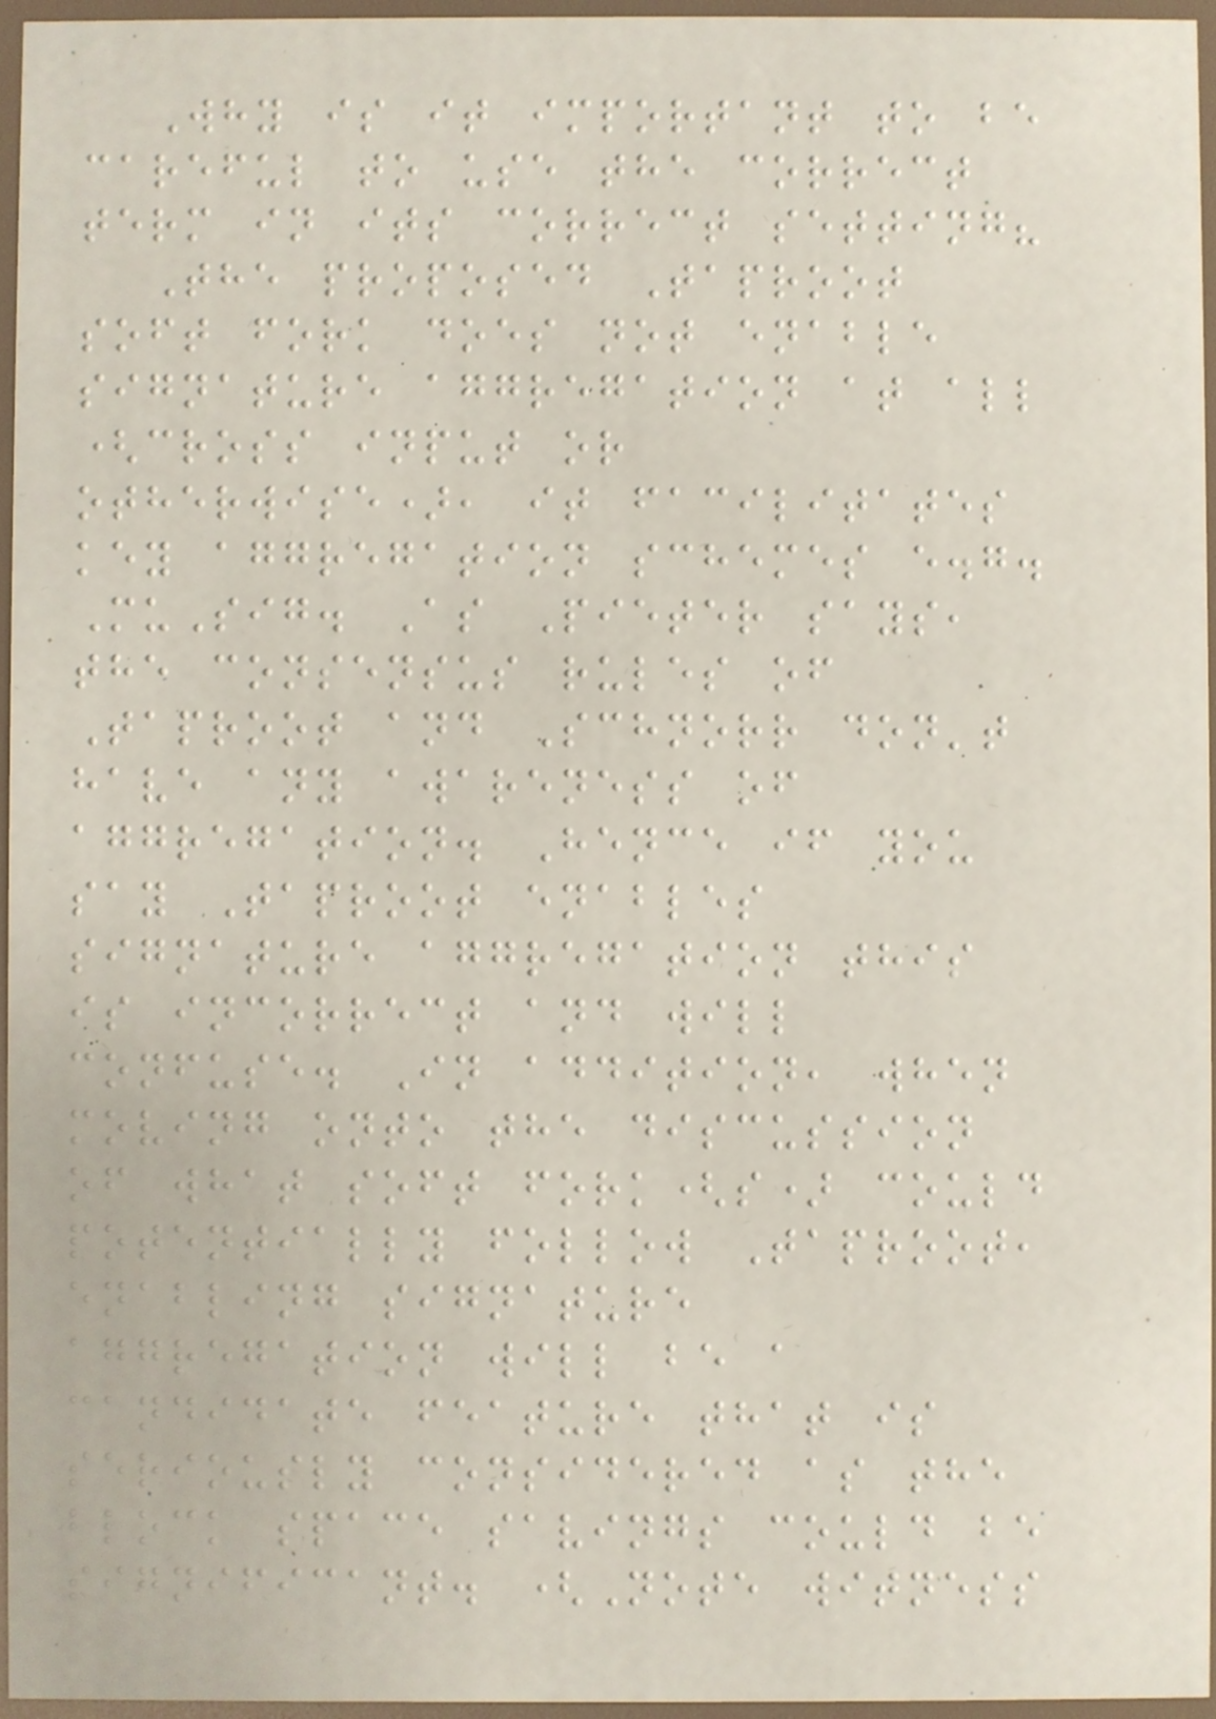Why is it important to be
careful to use the correct
term in its correct setting?
The proposed Taproot
soft fork does not enable
signature aggregation at all
(cross input or
otherwise), it facilitates
key aggregation schemes e.g.
MuSig. As Pieter says,
the consensus rules of
Taproot and Schnorr don't
have any awareness of
aggregation. Hence if you
say Taproot enables
signature aggregation this
is incorrect and will
confuse. In addition, when
moving onto the discussion
of what soft fork(s) could
potentially follow Taproot,
enabling signature
aggregation will be a
candidate feature that is
seriously considered as the
block space savings could be
significant. (Note witness
